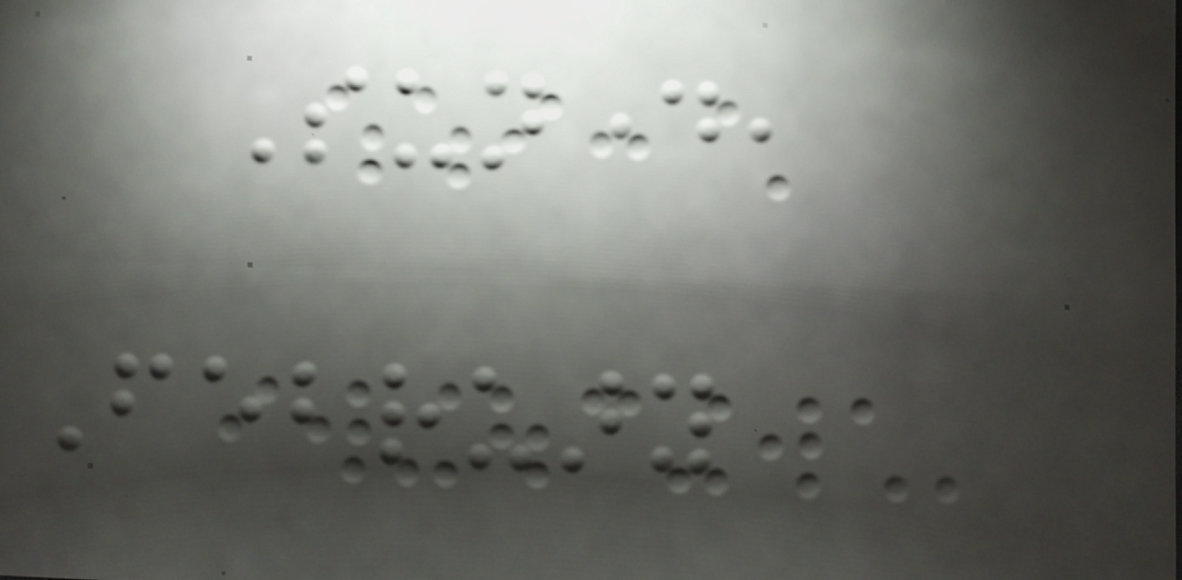Sunday,
February
